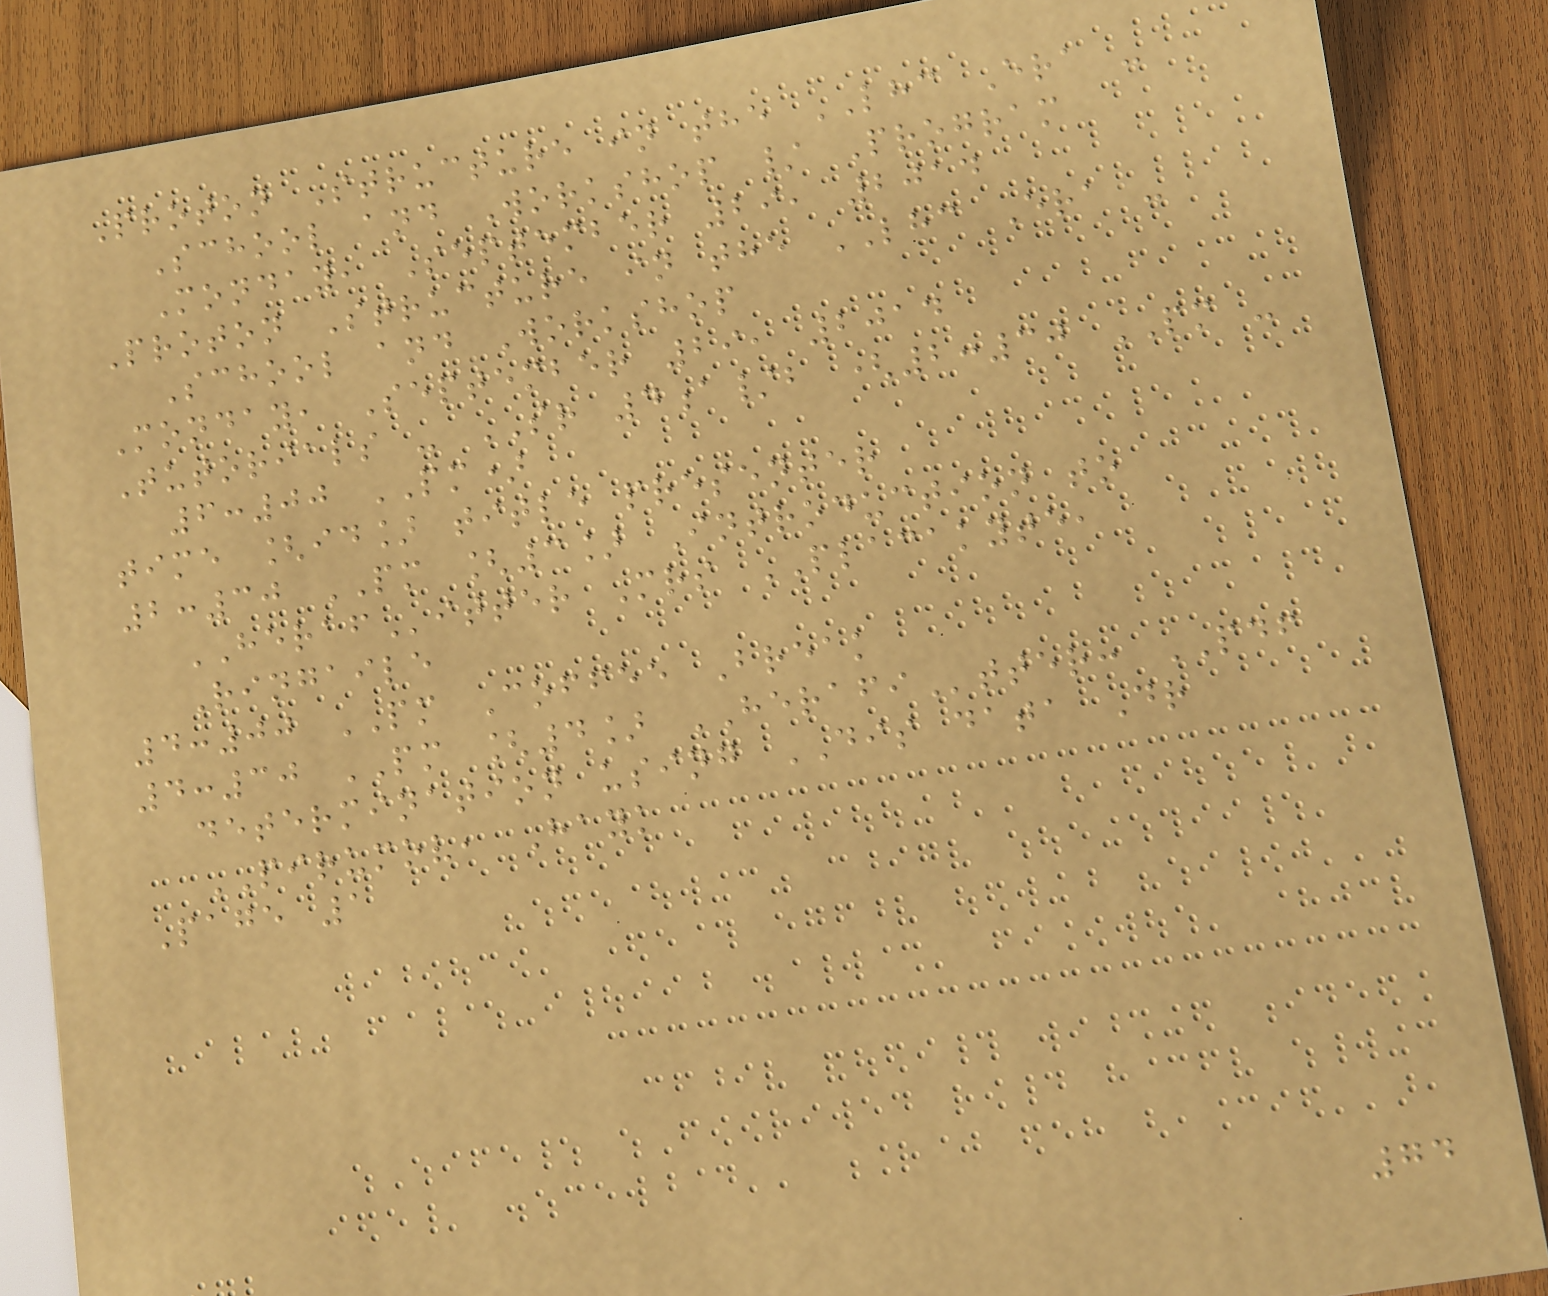Proton Structure in the LHC Era -
School and Workshop / Program
Monday, September 29, 2014
Proton Structure in the LHC Era -
School and Workshop
Monday, September 29, 2014
Tutorials - SR 4a/b (2:30 PM -
6:00 PM)
time [id] title presenter
2:30 PM [3] Introduction to
HERAFitter Mrs PLACAKYTE,
Ringaile
4:00 PM Coffee Break
4:30 PM [4] HERAFItter: PDF
determination using DIS data Dr
PIRUMOV, Hayk
Page 1
74
